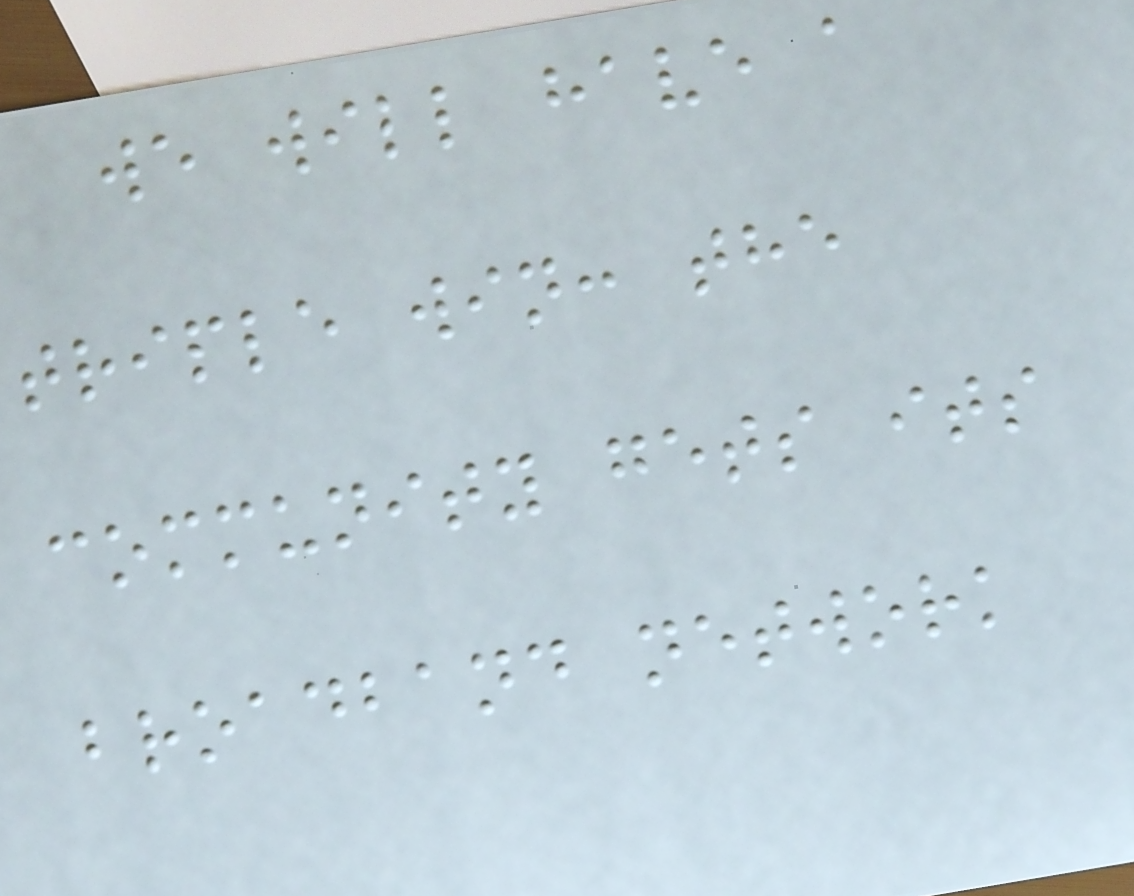we will have a
triple win: the
community gets its
broadband network
